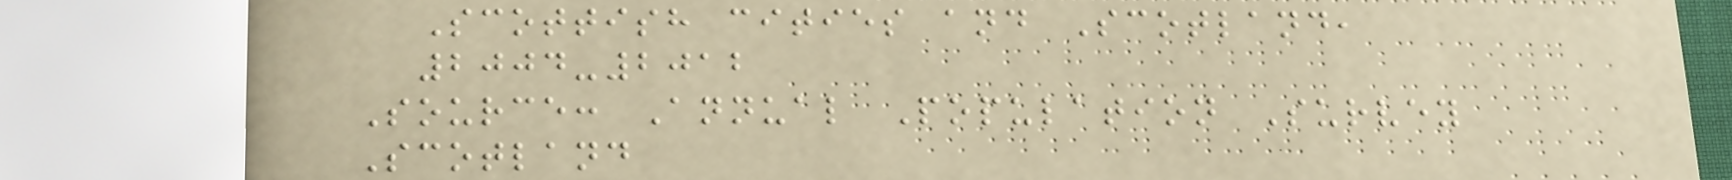Scottish cities and Scotland,
2004-2012
Source: Annual Population Survey
Scotland
